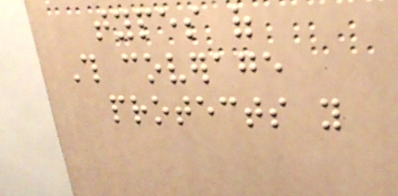types of
This coverage
protects you
